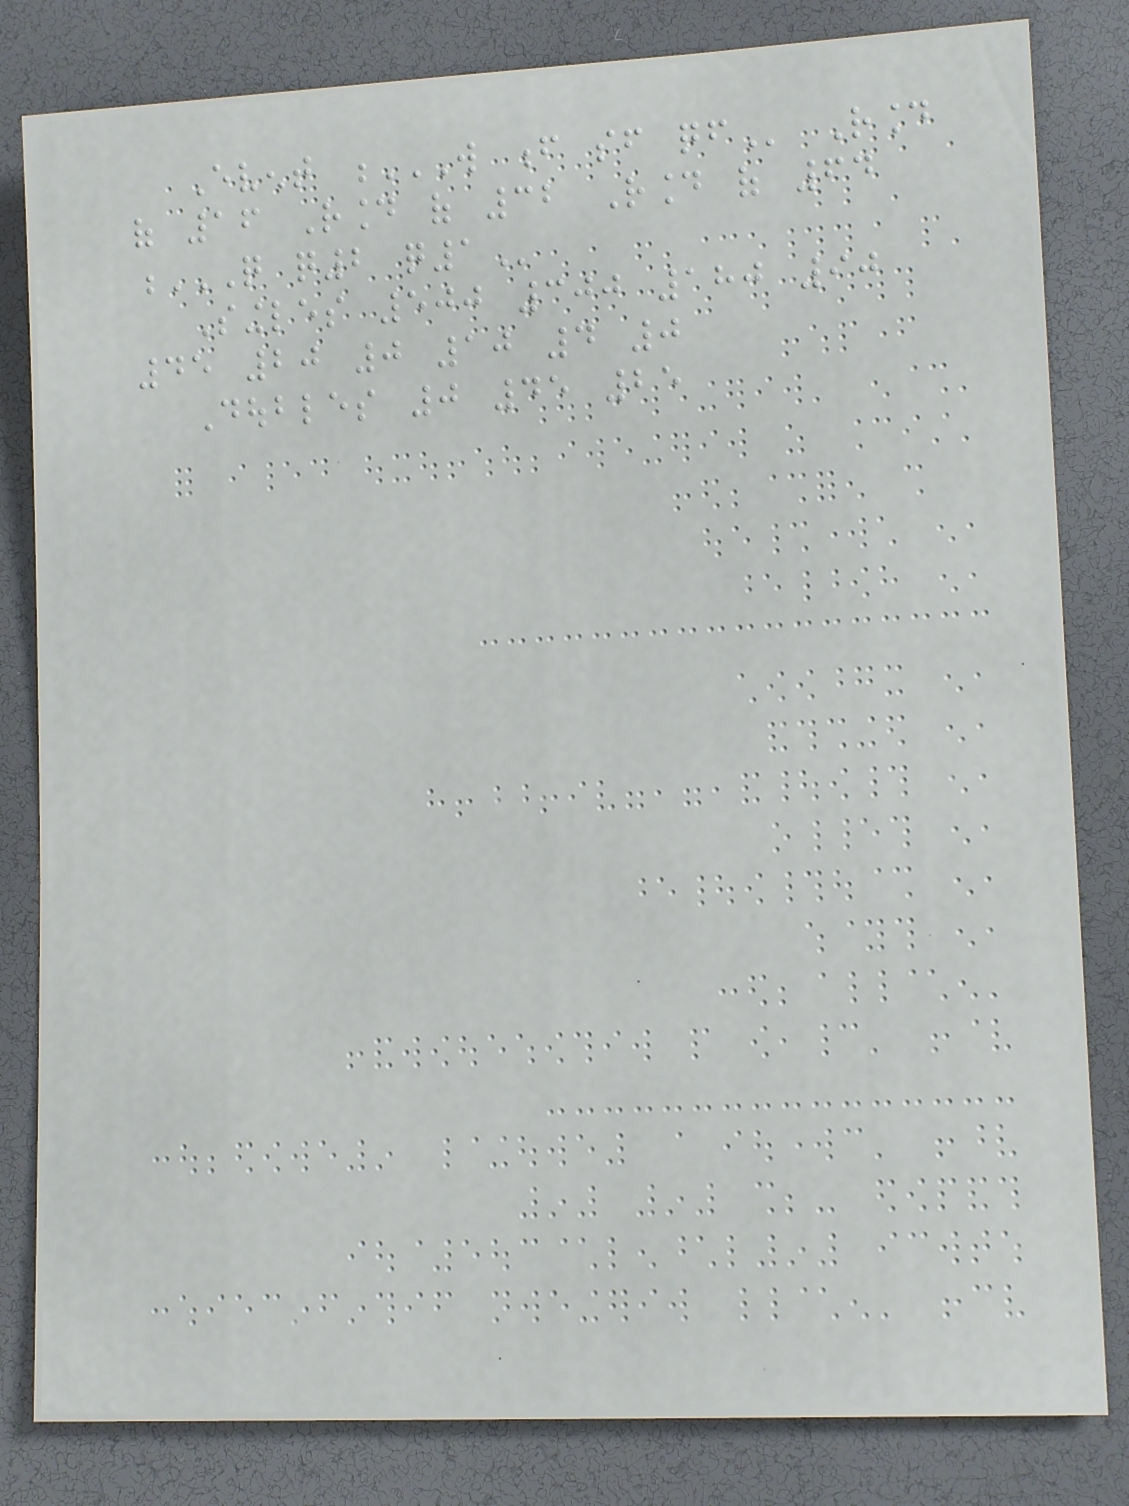Event W F SF QF Round
of 16 Round of 32 Round of 64
Q Q2 Q1
Singles 500 300 180 90
45 20 0 10 4 0
Doubles 0 45 25
